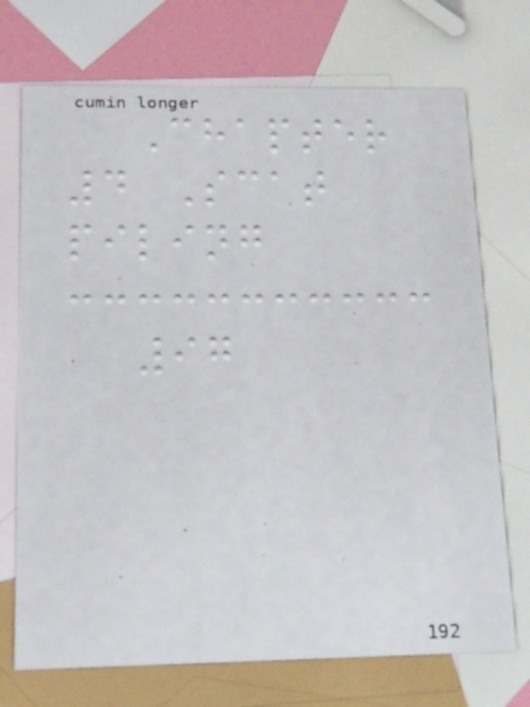Chapter
4 Scat
piling
97
